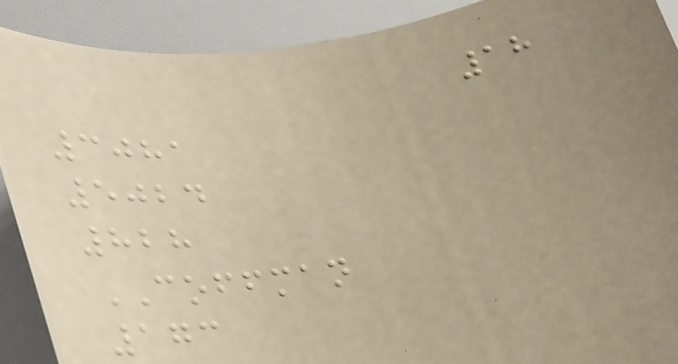18
3081
5024
828
COFFMAN
173
